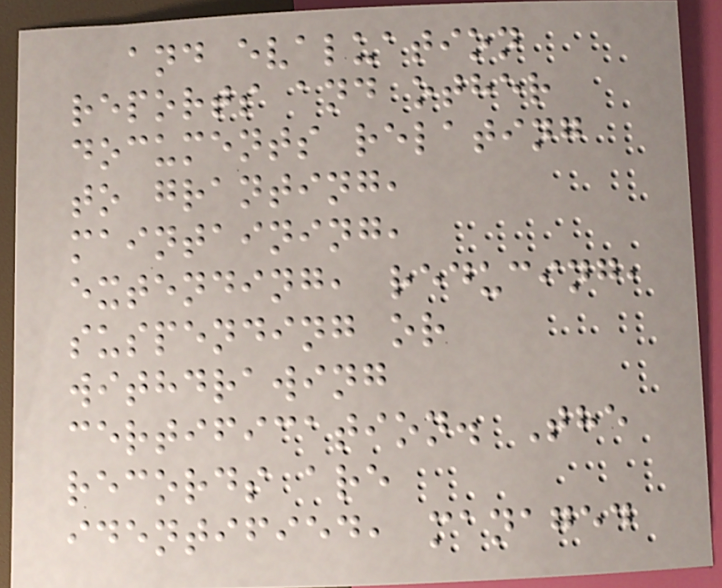and evaluation
reports and other
documents relating
to granting,
maintaining,
extending, reducing,
suspending or
withdrawing
certification. The
records are
identified, managed
